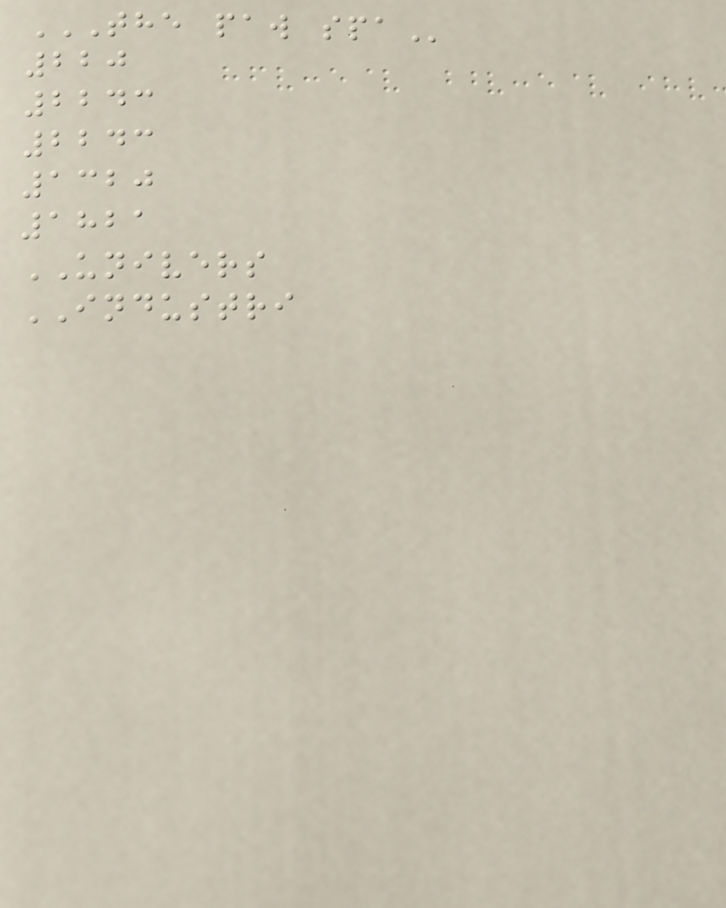THE PAW SPA
220
2243
2243
1320
1821
UNIVERS
INDUSTRI
